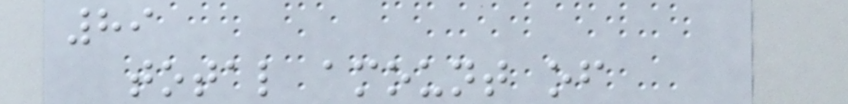89
total amount of
